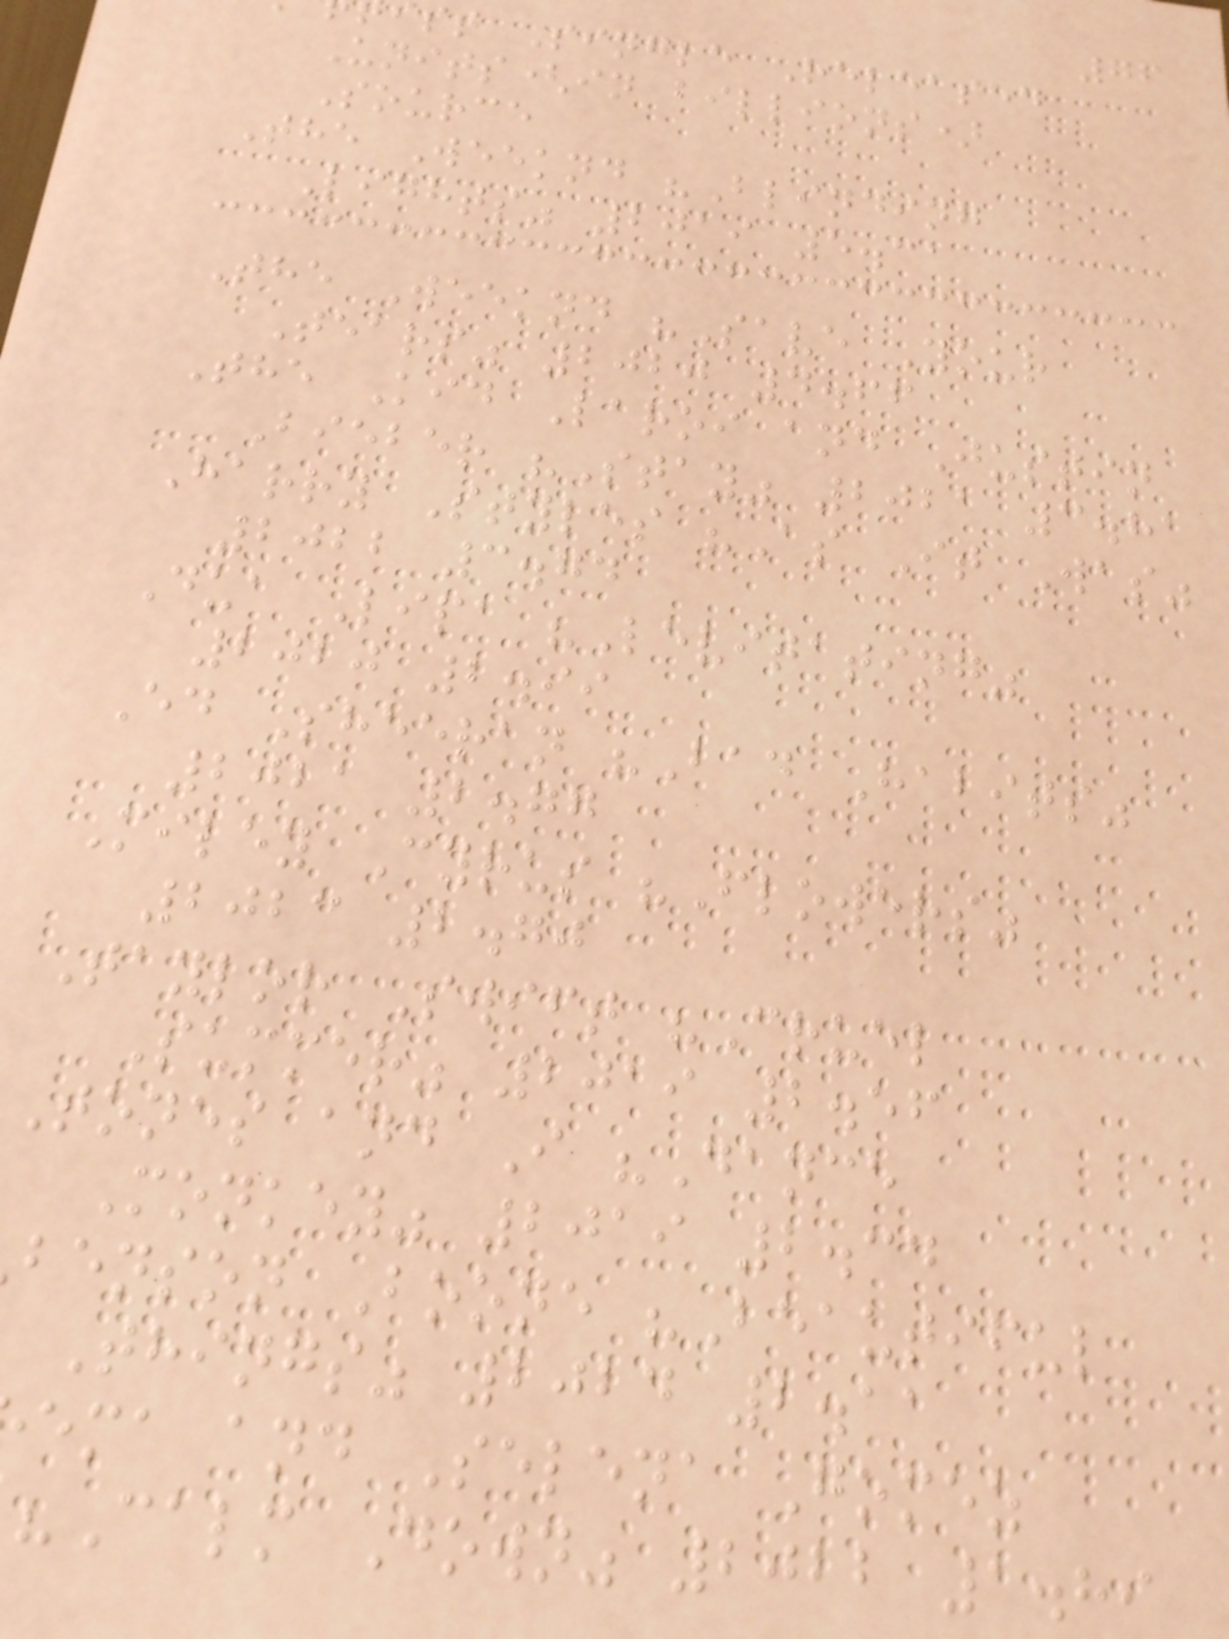76
st Single Released
Units(in billions)
Source
The Weeknd "Blinding
Lights" 2019 5.31
The Weeknd "Save Your
Tears" 2020 4.66
The Kid Laroi and Justin
Bieber "Stay" 2021 3.81
Harry Styles "As It Was"
2022 3.74
Dua Lipa "Levitating"
2020 2.99
Ed Sheeran "Bad Habits"
2021 2.77
Miley Cyrus "Flowers"
2023 2.70
Taylor Swift "Cruel
Summer" 2019 2.56
Tones and I "Dance
Monkey" 2019 2.34
benson Boone "Beautiful
Things" 2024 2.11
ema and Selena Gomez
"Calm Down" 2022 1.89
